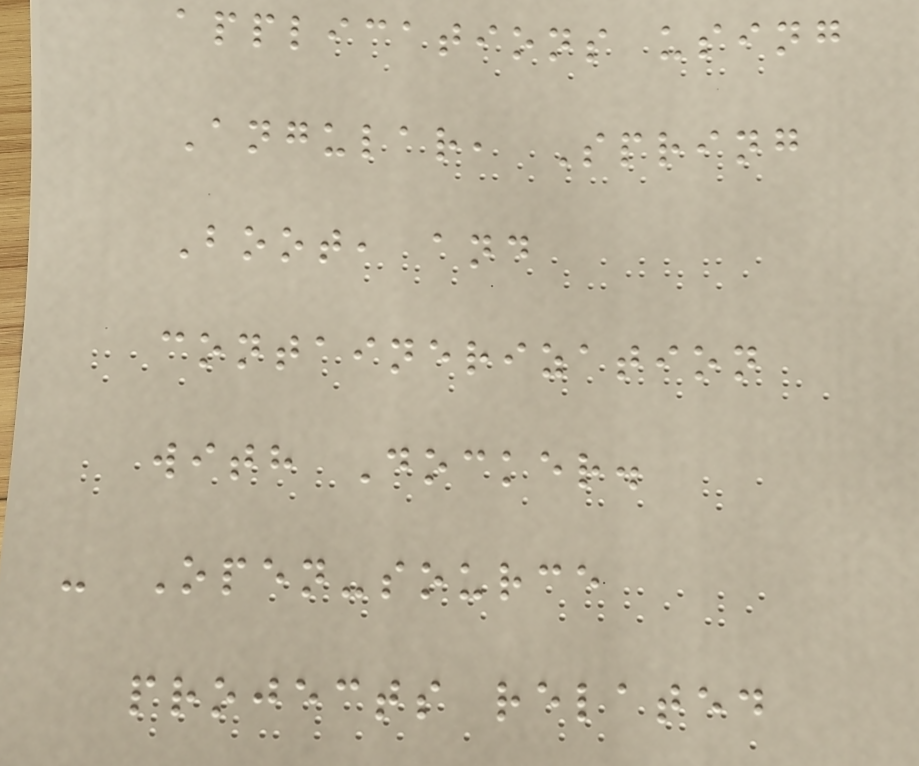applications using
Angular, Spring
Boot, and
containerization
with Docker.
- Open-source
projects related
